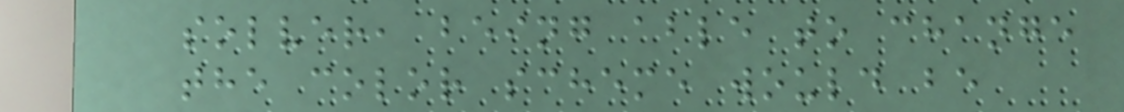solver, being able to change
the color scheme would be
